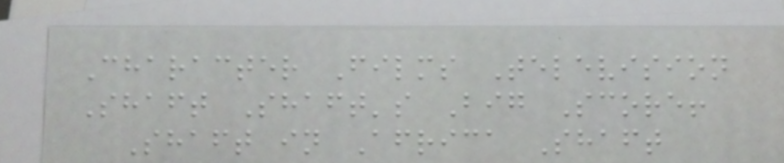Character Films Television
Shaft Shaft's Big Score!
Shaft in Africa Shaft
